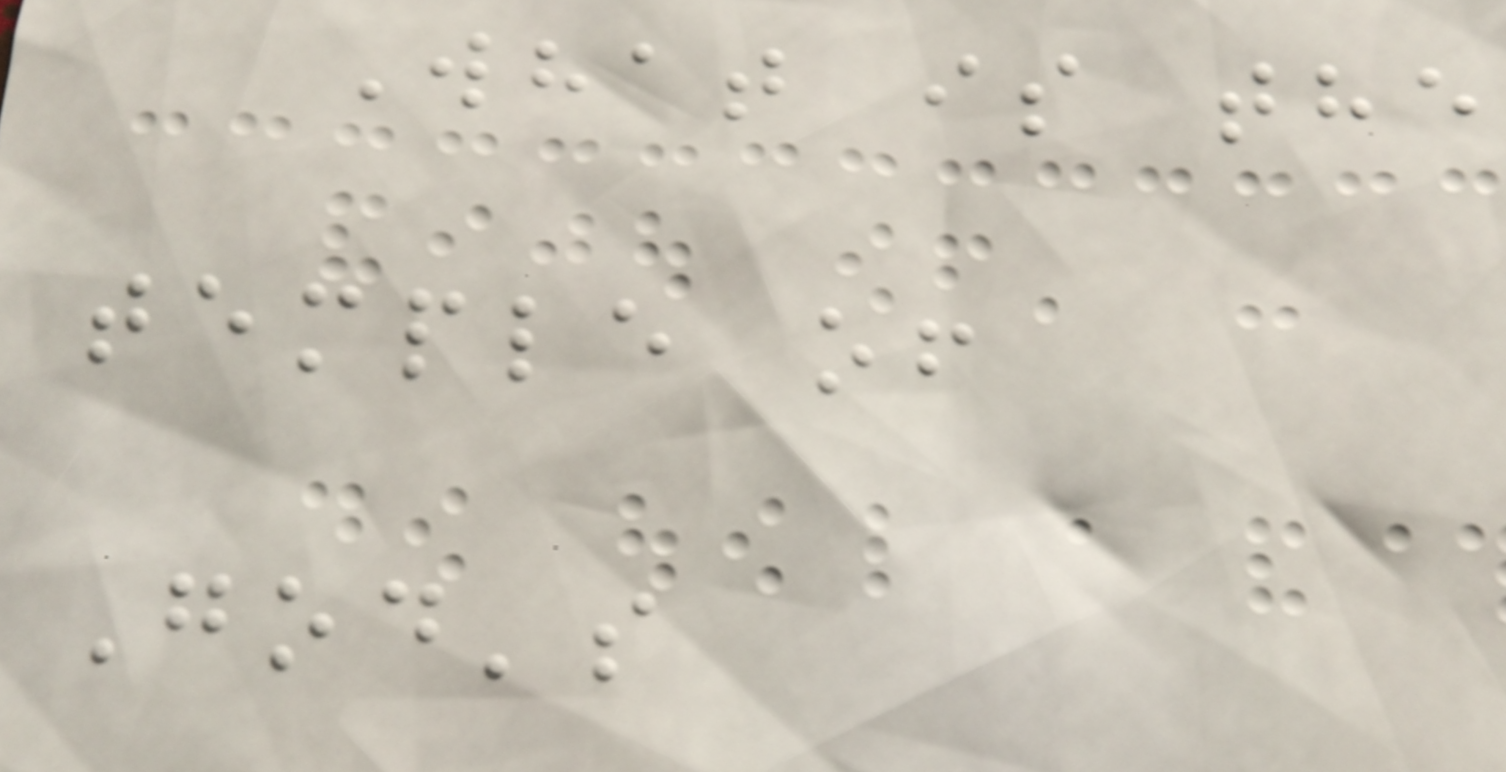What is the
temple of
God's
